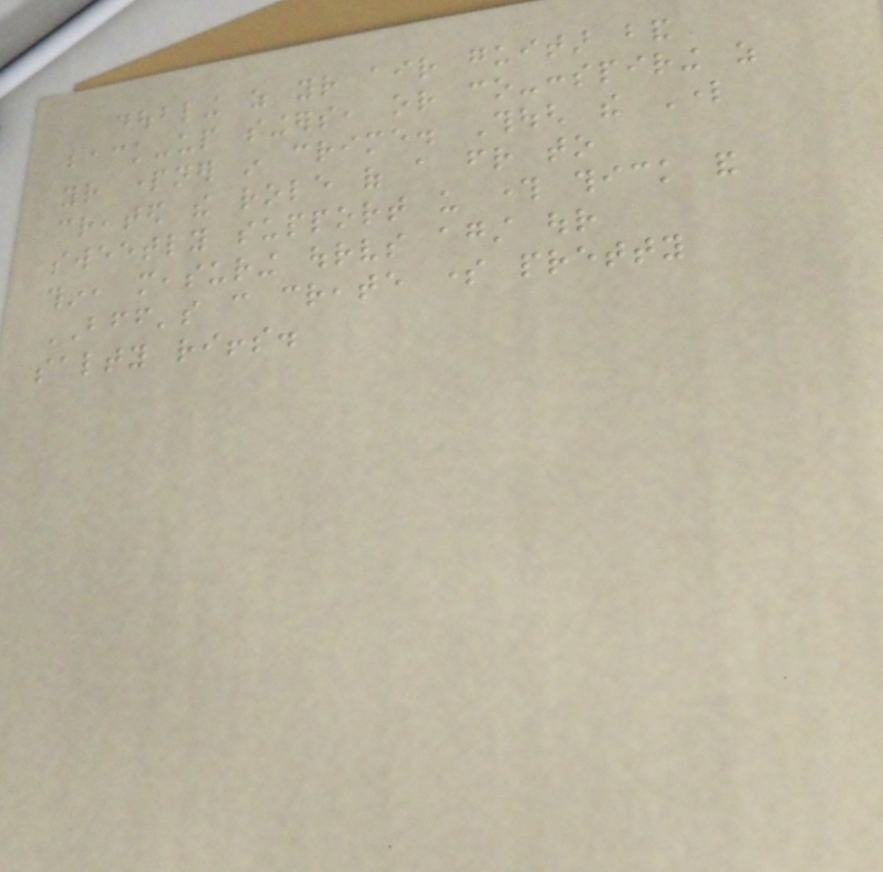doubling as your air guitar band
back-up singers, or co-conspiring as
your partner in crime. Though the Lord
created the role of a friend to
sweetly support us through thick and
thin, measuring ourselves against our
BFF's can create some pretty
salty riffs.
